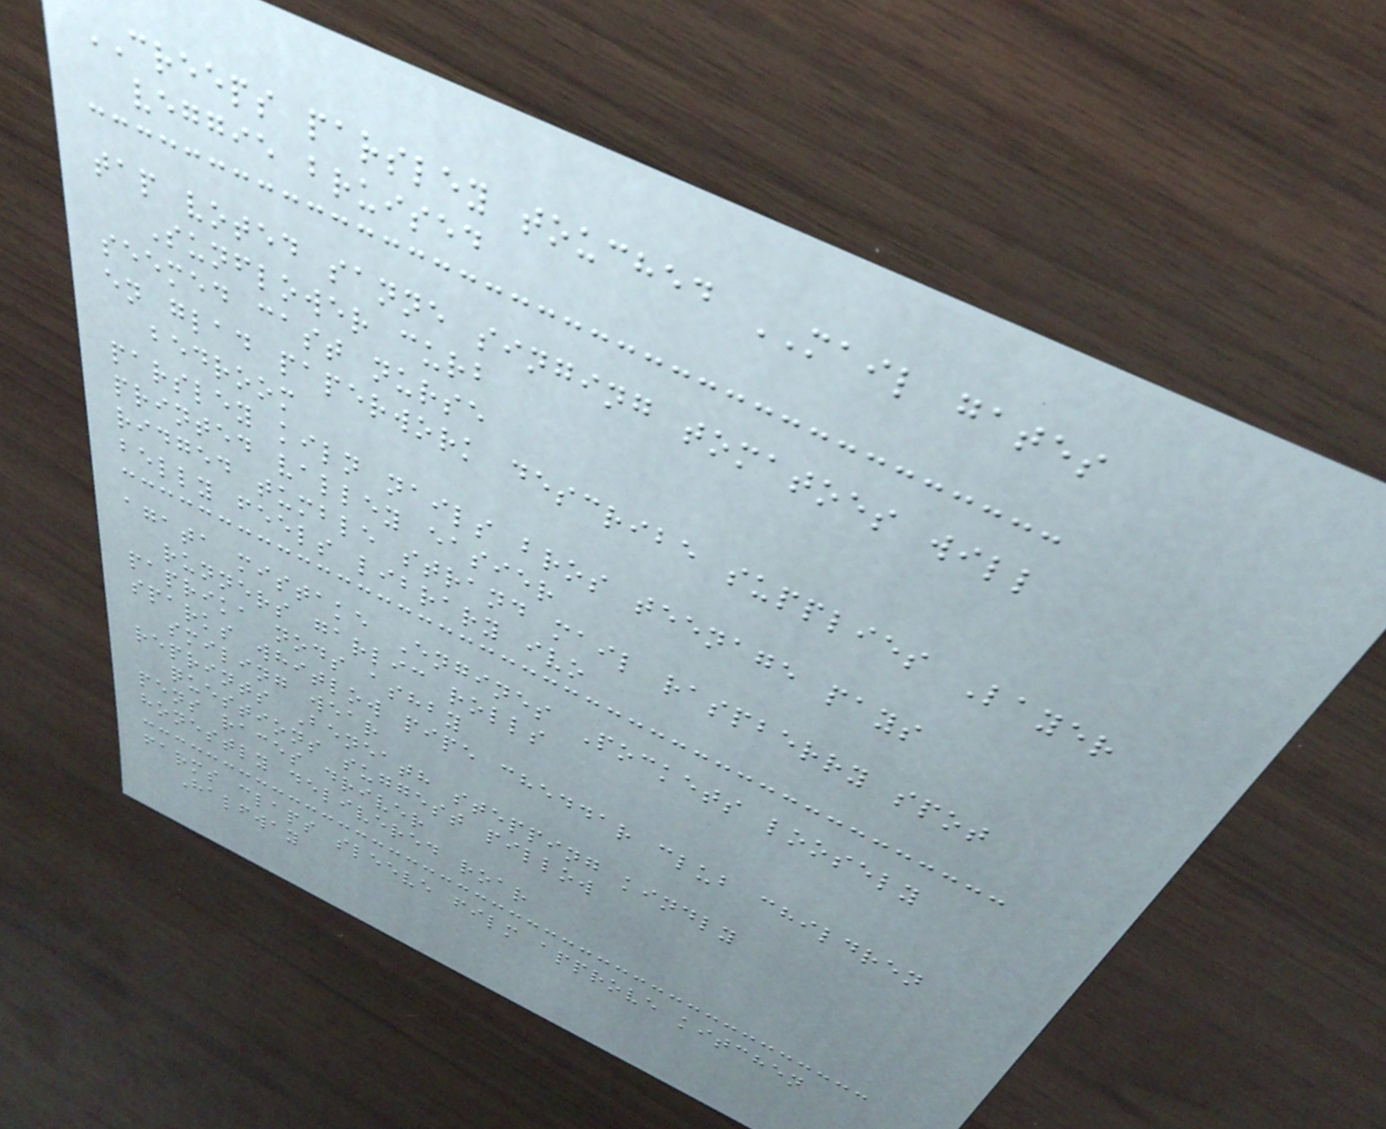CREEPS parsley touched MAIL gates
veggie bruised
tap voted sanne singing tomatoes will
Sunflower curb
seemed cast nurse
en glad paperwork describe supplies Layer
bedroom
parsley kiln nails bros teenage pays
printed valley easier
ridged tumble strand mail raspberry spot
belly feels library ivo
agata mistake Engines Pockets loosely
runners garlic rolls
paprika nods ashby
sparks whitlow pipe cheddar club children
smiling wear
reprints Beneath stepping kindly
questions suggest pillow
pens races driver
honestly delivered roar
farms claps sleeve film approve kitchen
Halfway
